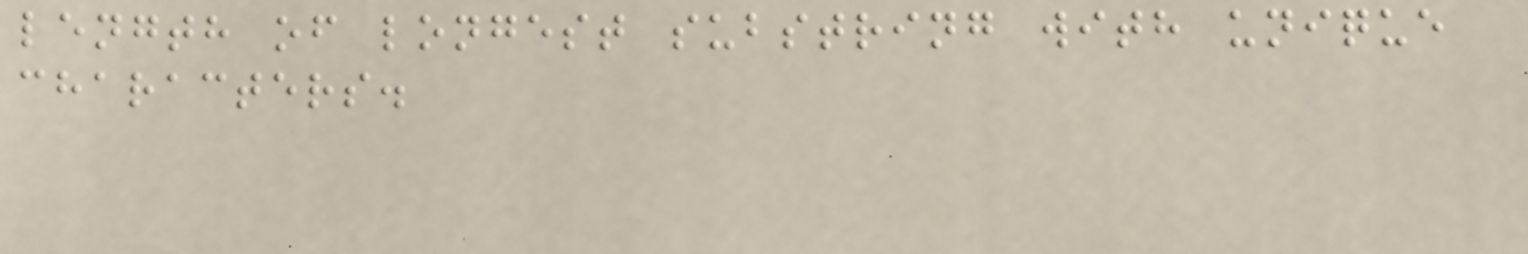length of longest substring with unique
characters.
